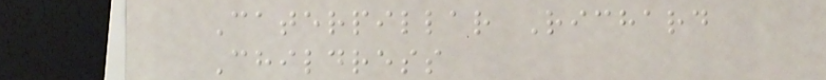Caterpillar Richard
Childress
